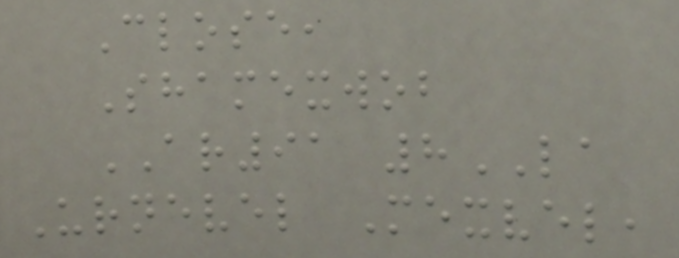Close,
Shamexwob
AR91 8LA
Urnevel Mexvel,
